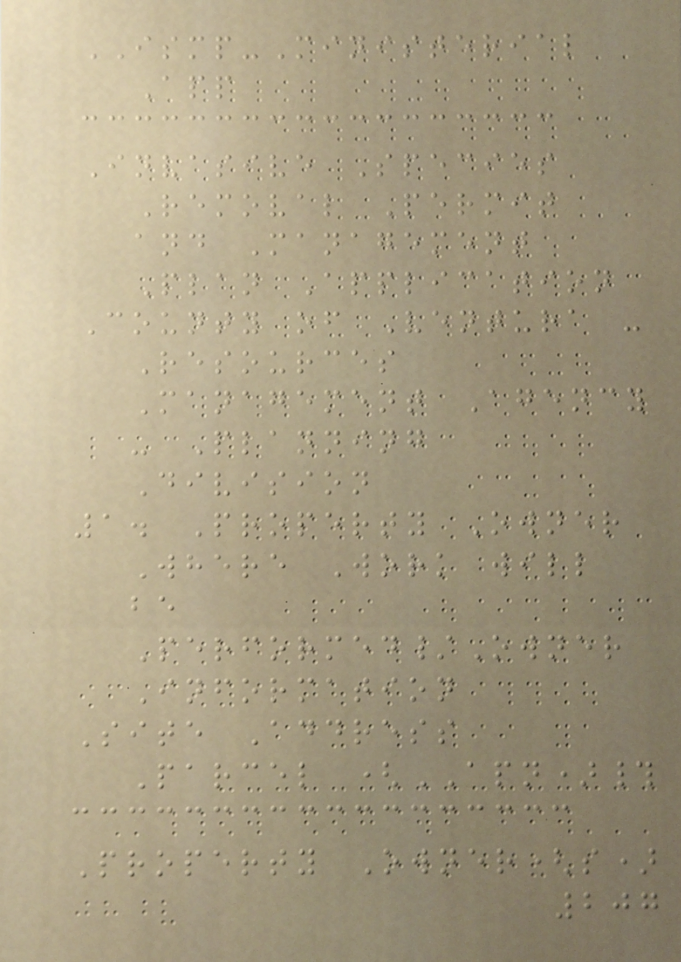ISMP-Ministerial
App
Invasive Species
Removal Permit
and Management
Plan Application
County of Ventura -
Resources
Management Agency
- Planning
Division
1. Property Owner
Where Work will
be
Performed/Owner
Information
Site Address
Parcel (APN)#
Property Owner(s)
207
